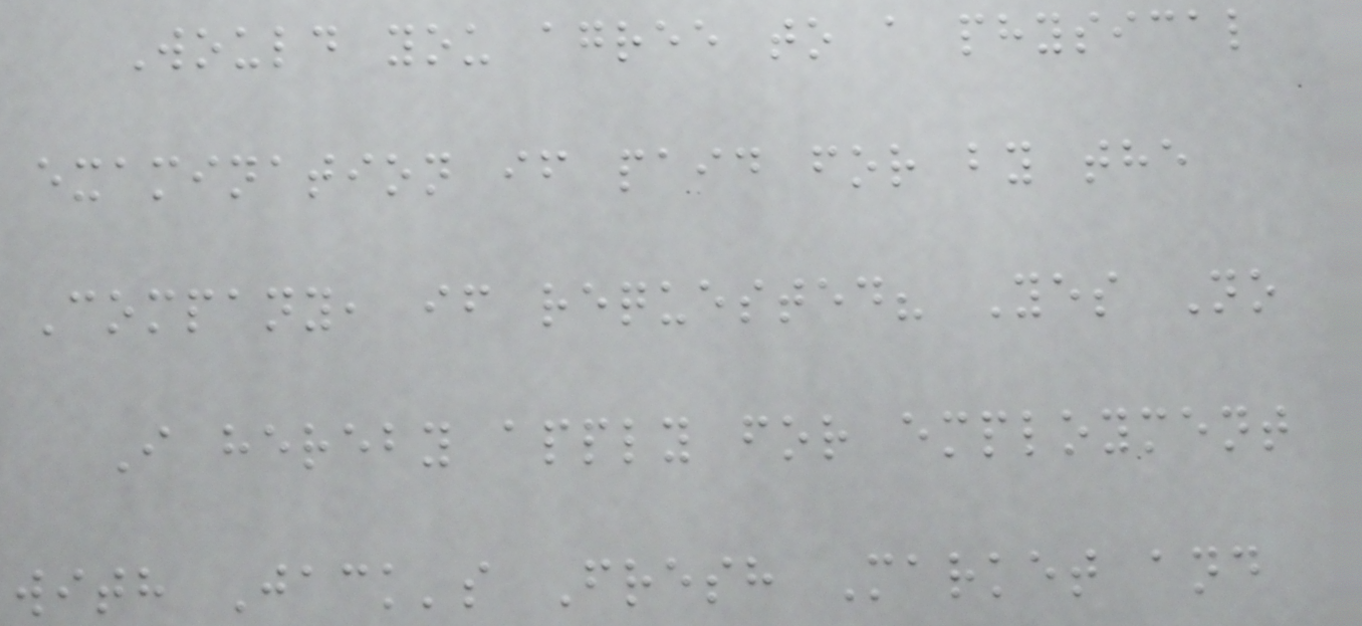Would you agree to a physical
examination if paid for by the
Company, if requested? Yes No
I hereby apply for employment
with Jack's Fresh Market and
